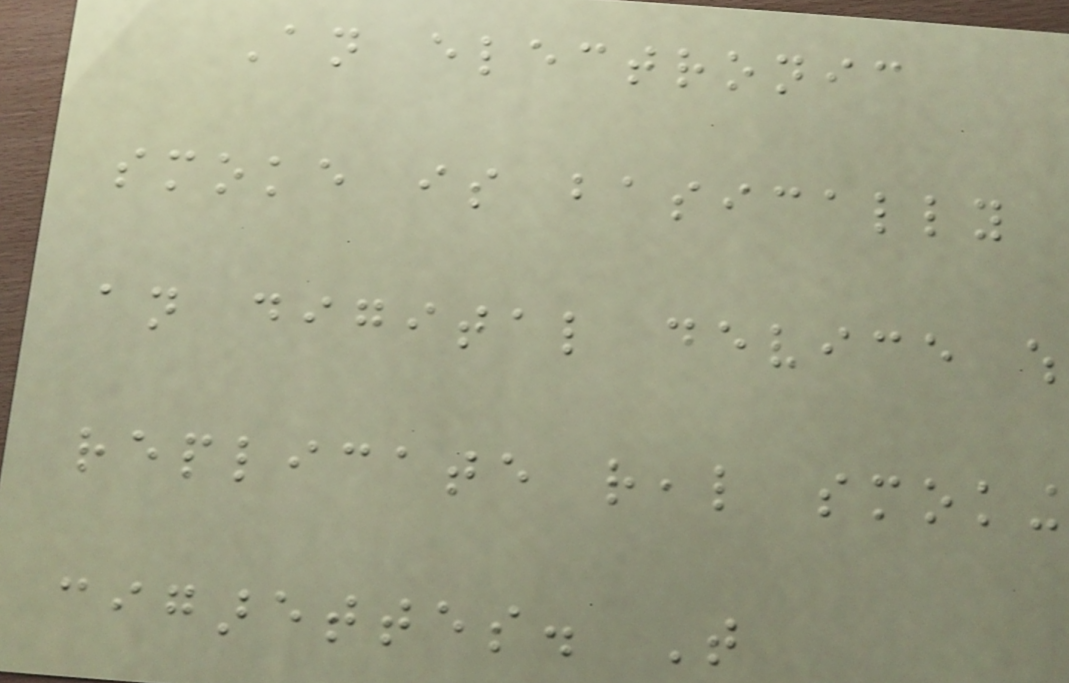An electronic
smoke is basically
an digital device which
replicate real smoking
cigarettes. That
